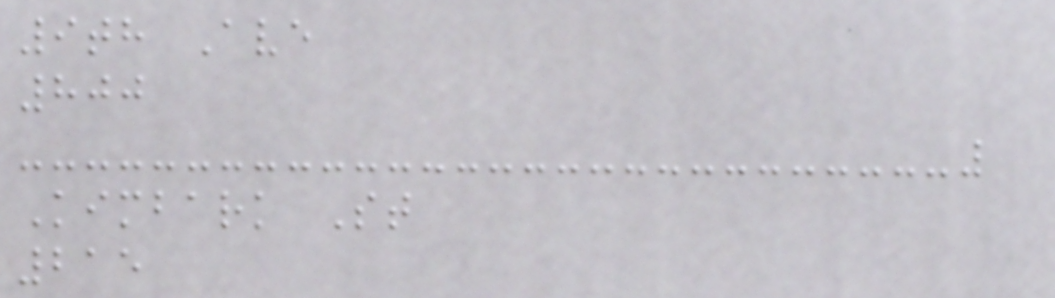9th Ave
800
Kimbark St
215
